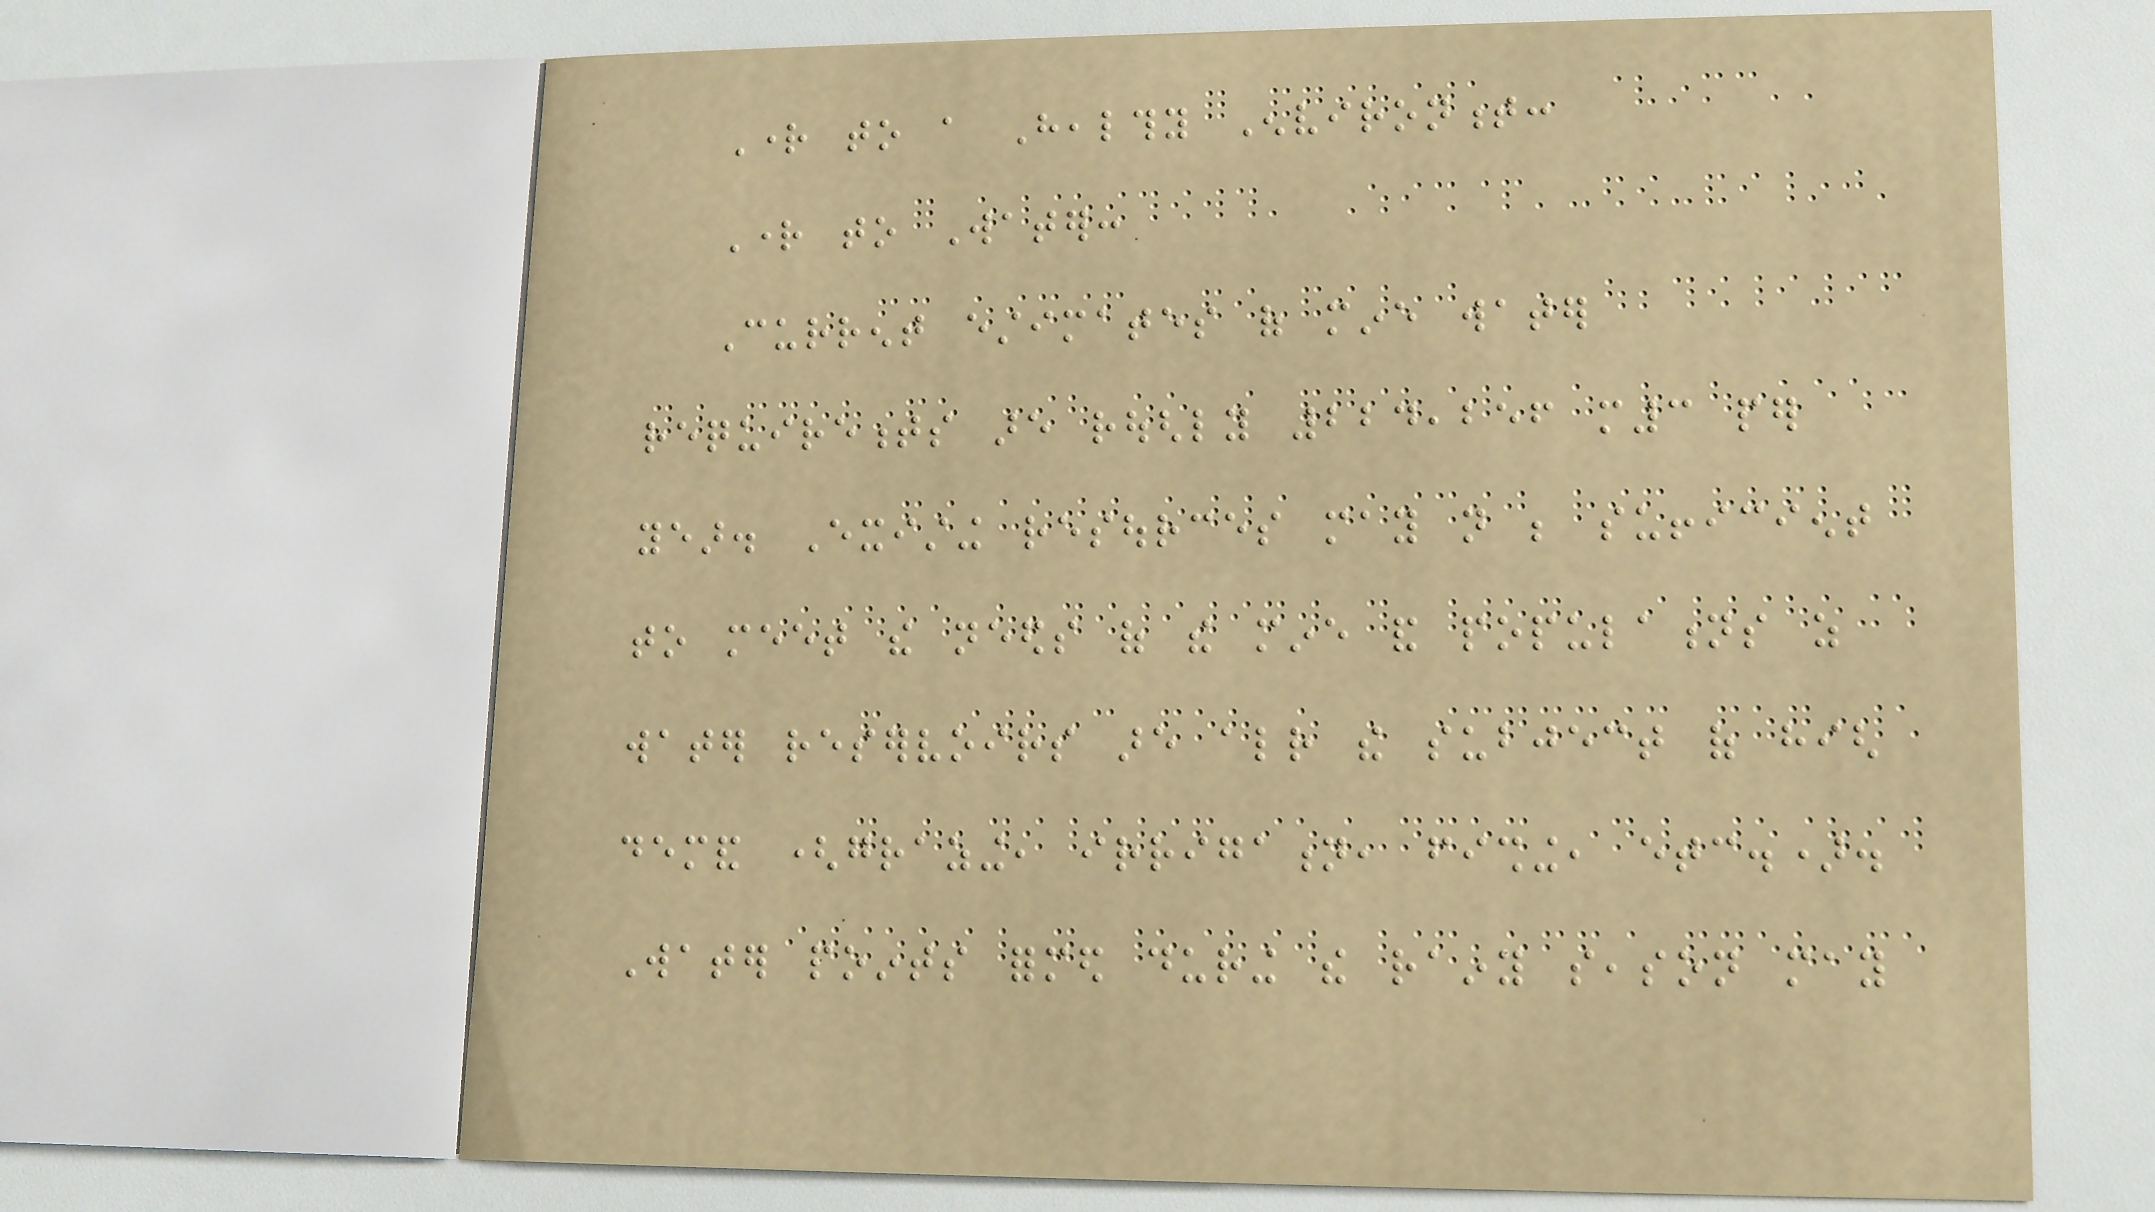Right to a Healthy Environment:
Right to Water:
Current estimates of mine water
requirements are roughly 224,256 m3 per
year. Existing resources may not be sufficient
to meet the needs of the mine and populations as
water reservoirs are already the subject of high
demand (grazing, irrigation, fishing, etc.).
Water points formed during the rainy season may
